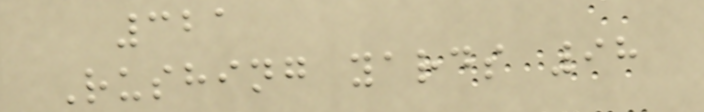321
Rushing yards 98
